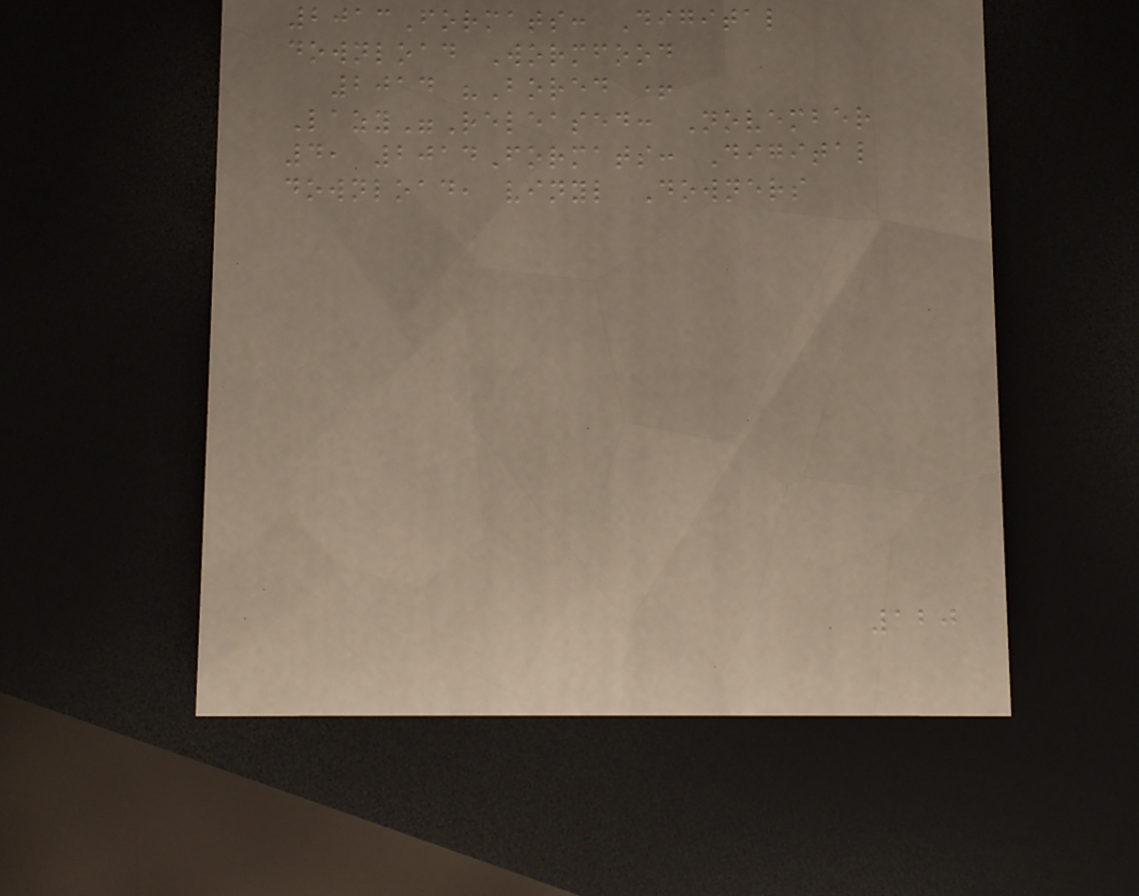2013Formats: Digital
download Wormfood
2014 "Bored +
Lazy"Released: November
4, 2014Formats: Digital
download, vinyl Downers
120
